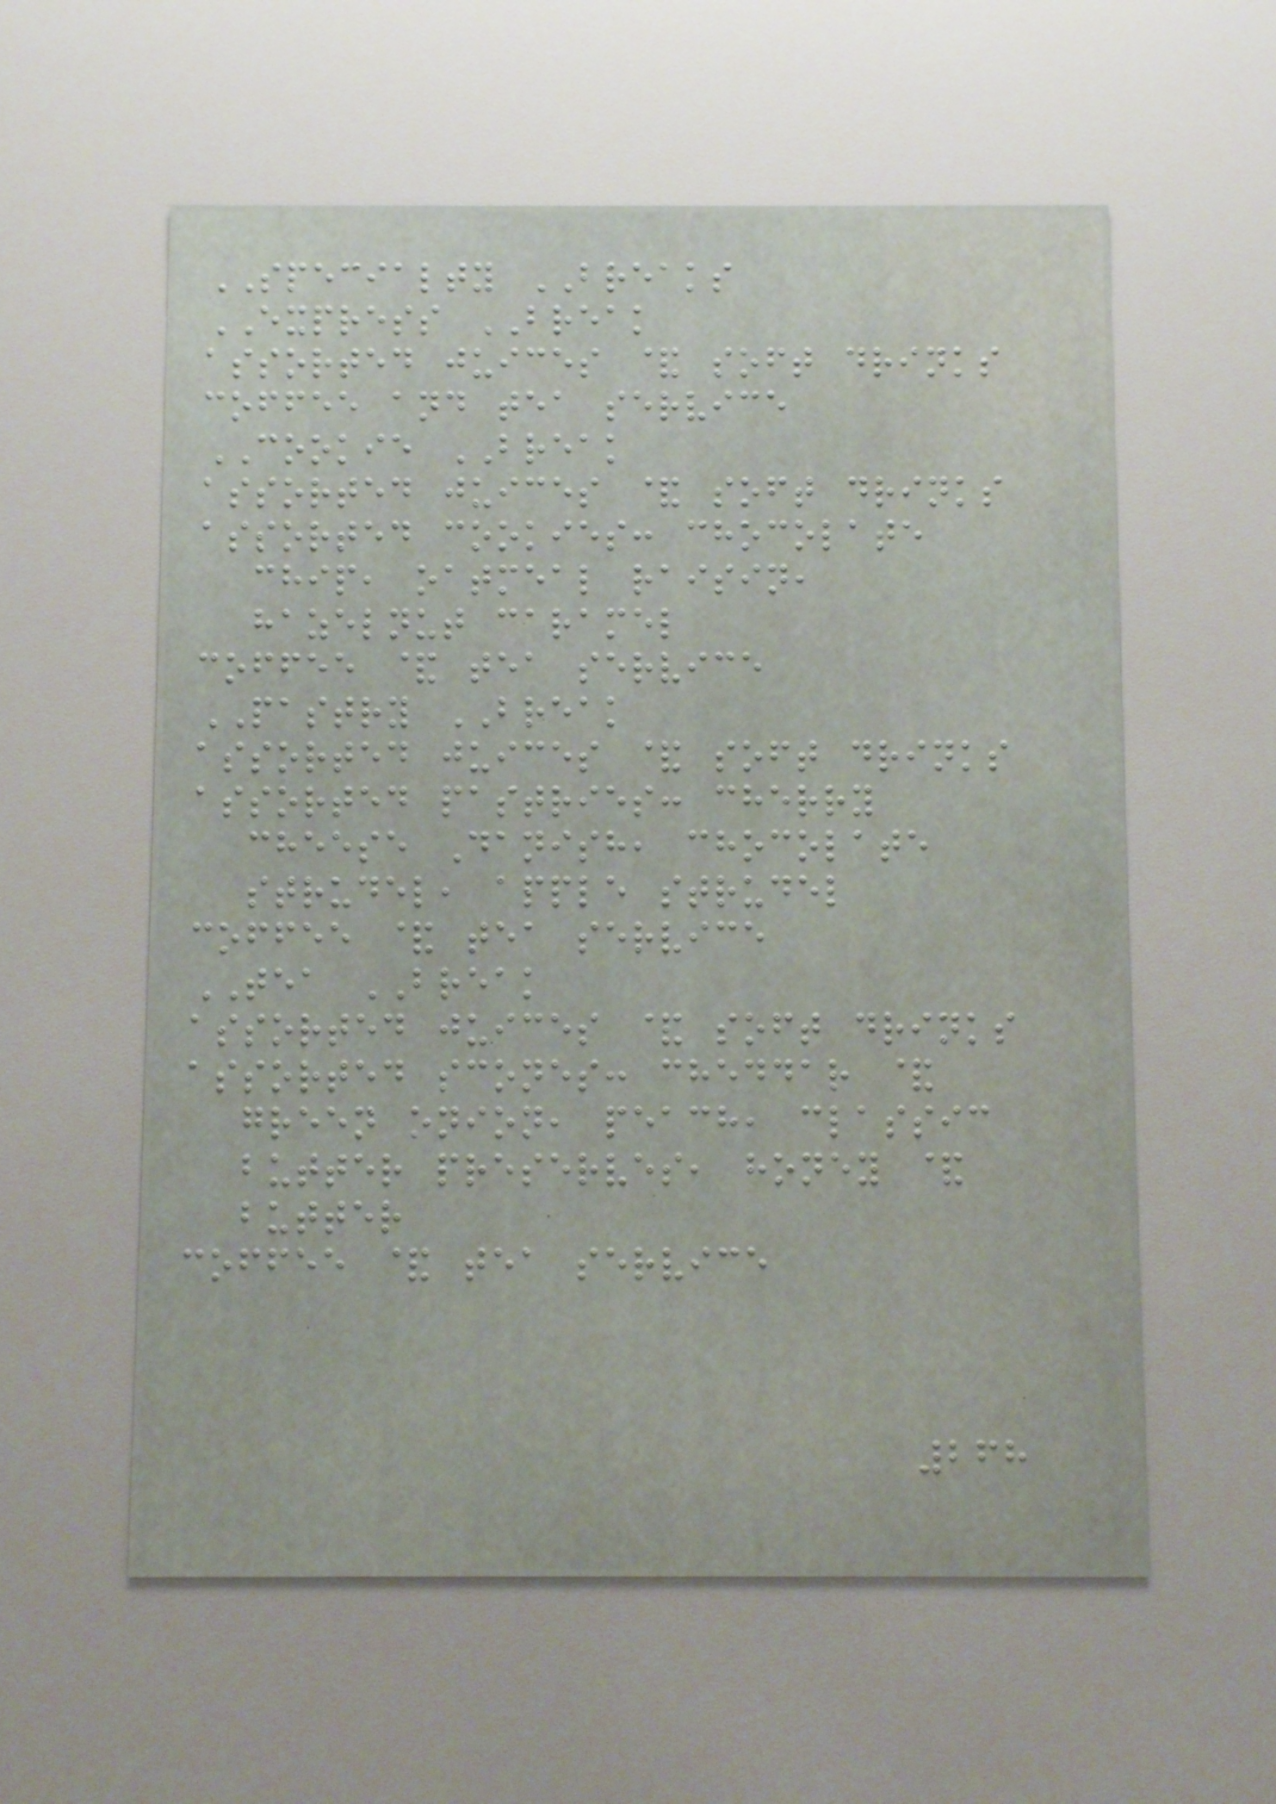SPECIALTY BREAKS
EXPRESS BREAK
assorted juices & soft drinks
coffee and tea service
COOKIE BREAK
assorted juices & soft drinks
assorted cookies: chocolate
chip, oatmeal raisin,
hazelnut caramel
coffee & tea service
PASTRY BREAK
assorted juices & soft drinks
assorted pastries: cherry
cheese Danish, chocolate
strudel, apple strudel
coffee & tea service
TEA BREAK
assorted juices & soft drinks
assorted scones: cheddar &
green onion, peach, classic
butter preserves, honey &
butter
coffee & tea service
268
